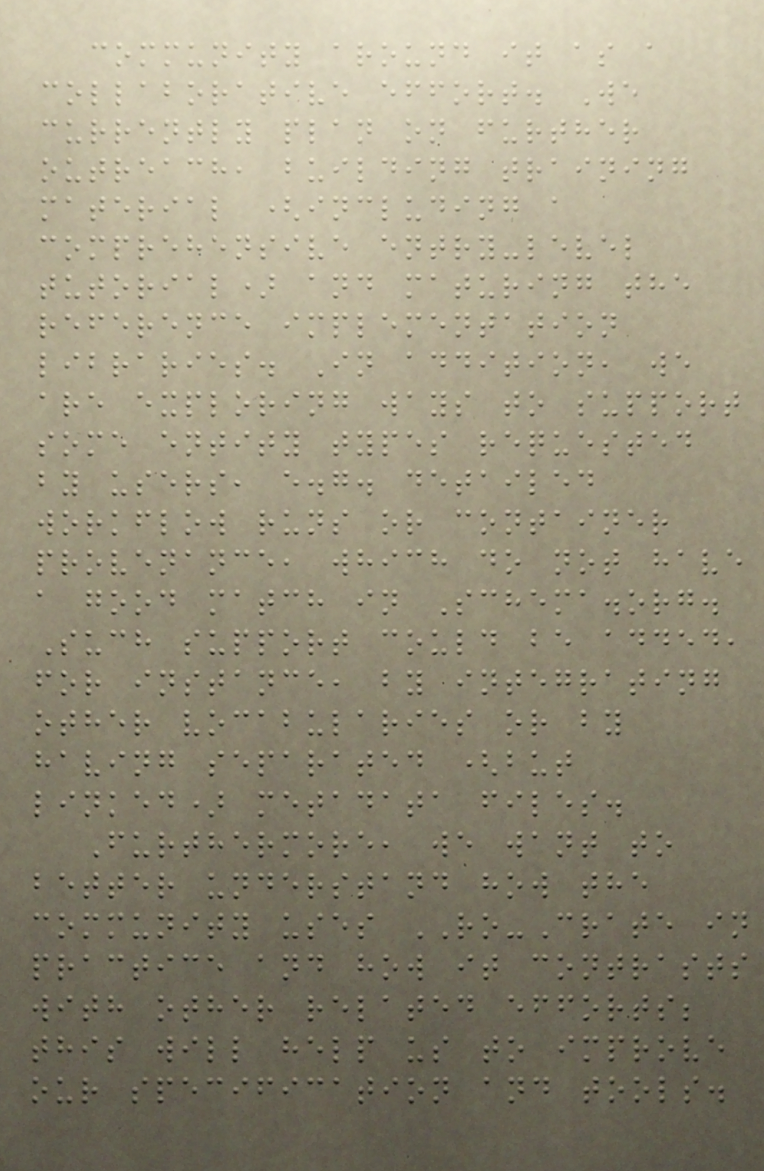community around it as a
collaborative effort. We
currently plan on further
outreach, building training
material (including a
comprehensive entry-level
tutorial) and maturing the
reference implementation
libraries. In addition, we
are exploring ways to support
some entity types requested
by users, e.g. detailed
workflow runs or container
provenance, which do not have
a good match in Schema.org.
Such support could be added,
for instance, by integrating
other vocabularies or by
having separated (but
linked) metadata files.
Furthermore, we want to
better understand how the
community uses RO-Crate in
practice and how it contrasts
with other related efforts;
this will help us to improve
our specification and tools.
